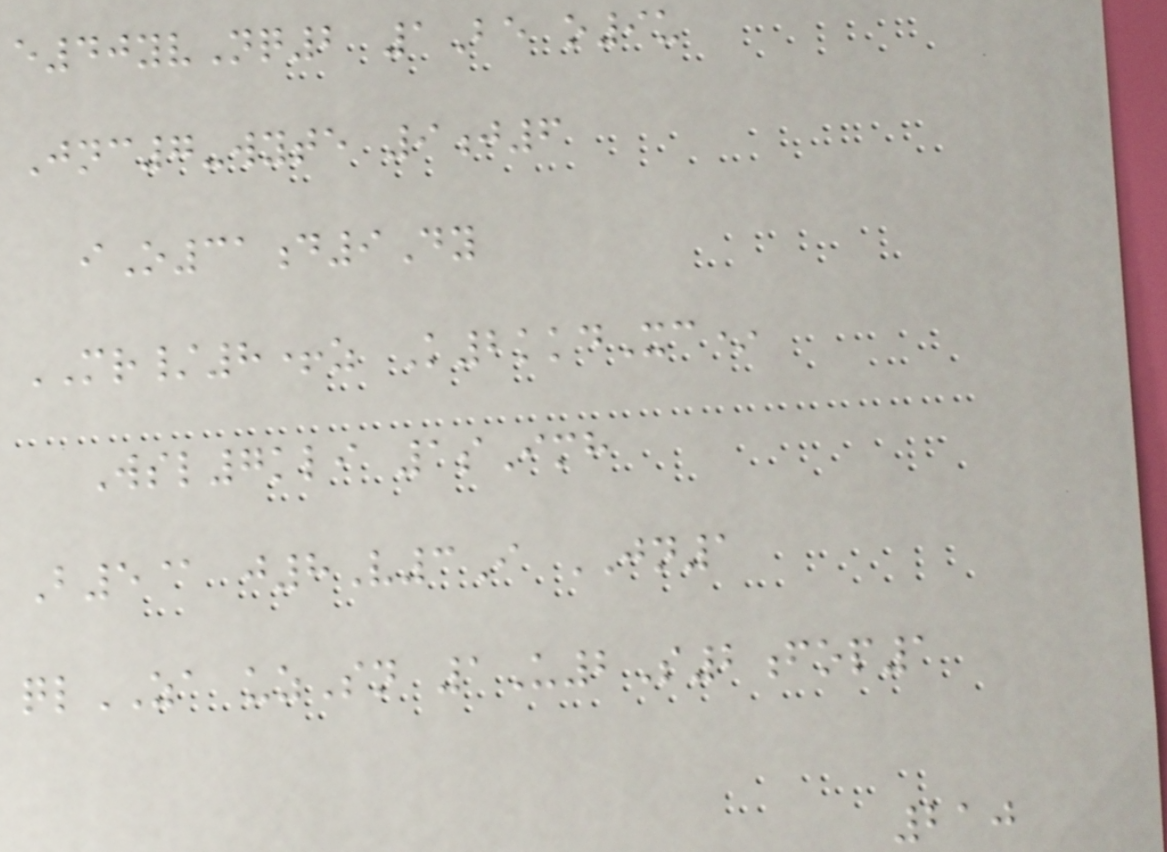e40yvNq2 1Be o9u
Jnc7-wyte 9j6
iO31d9Dy
MR/8+z K2kkdXc*
Wsl7kli 1sImh
B5@ j8V3I JN1
qlZA uzSn 1U2S2fop1
210
